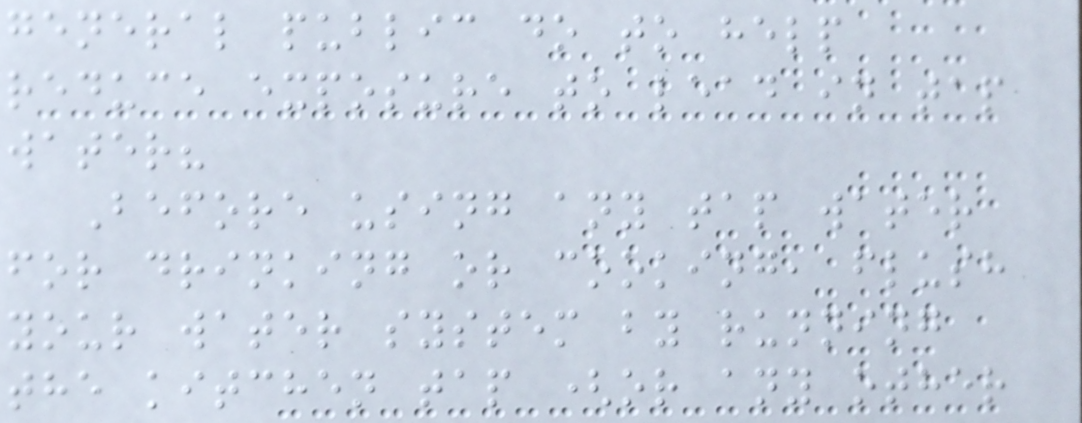general public do to help
reduce exposure to lead in tap
water?
Before using any tap water
for drinking or cooking, flush
your water system by running
the kitchen tap (or any other
